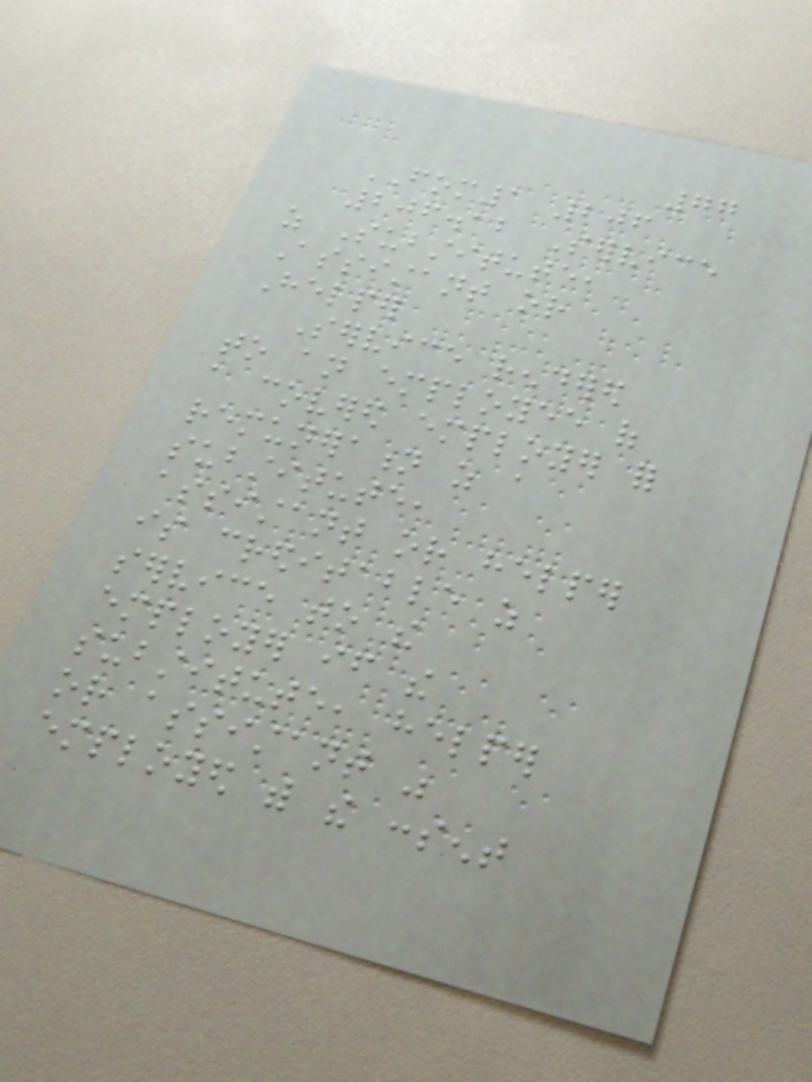77
FOM1 206
206.12 Service
as Substitute,
Assistant or
Helper
Service rendered
to an employee of
a covered employer for
remuneration as a
substitute,
assistant or helper
is creditable as
service to the
employer if the
substitute, helper
or assistant was
employed with the consent
